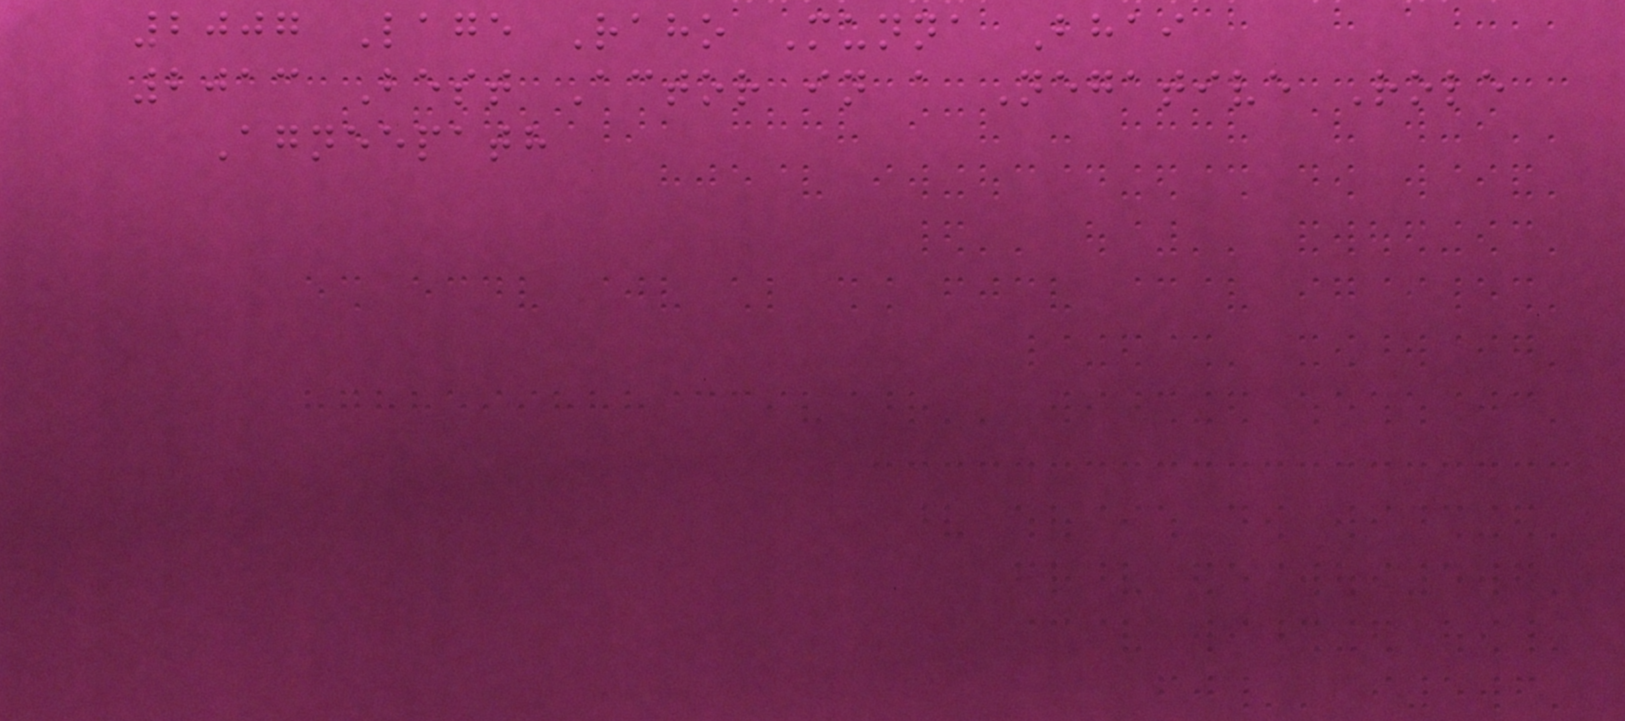2007 Lage Raho Munna Bhai
2013 Best Actor in a Negative Role
Agneepath
